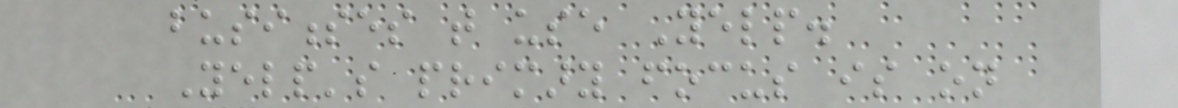businesses that use Yelp.
Yelp's primary focus is on
